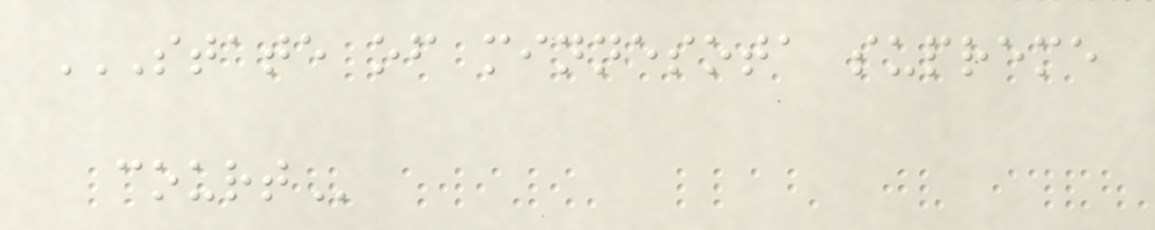STATE OF MINNESOTA SUPREME
COURT
